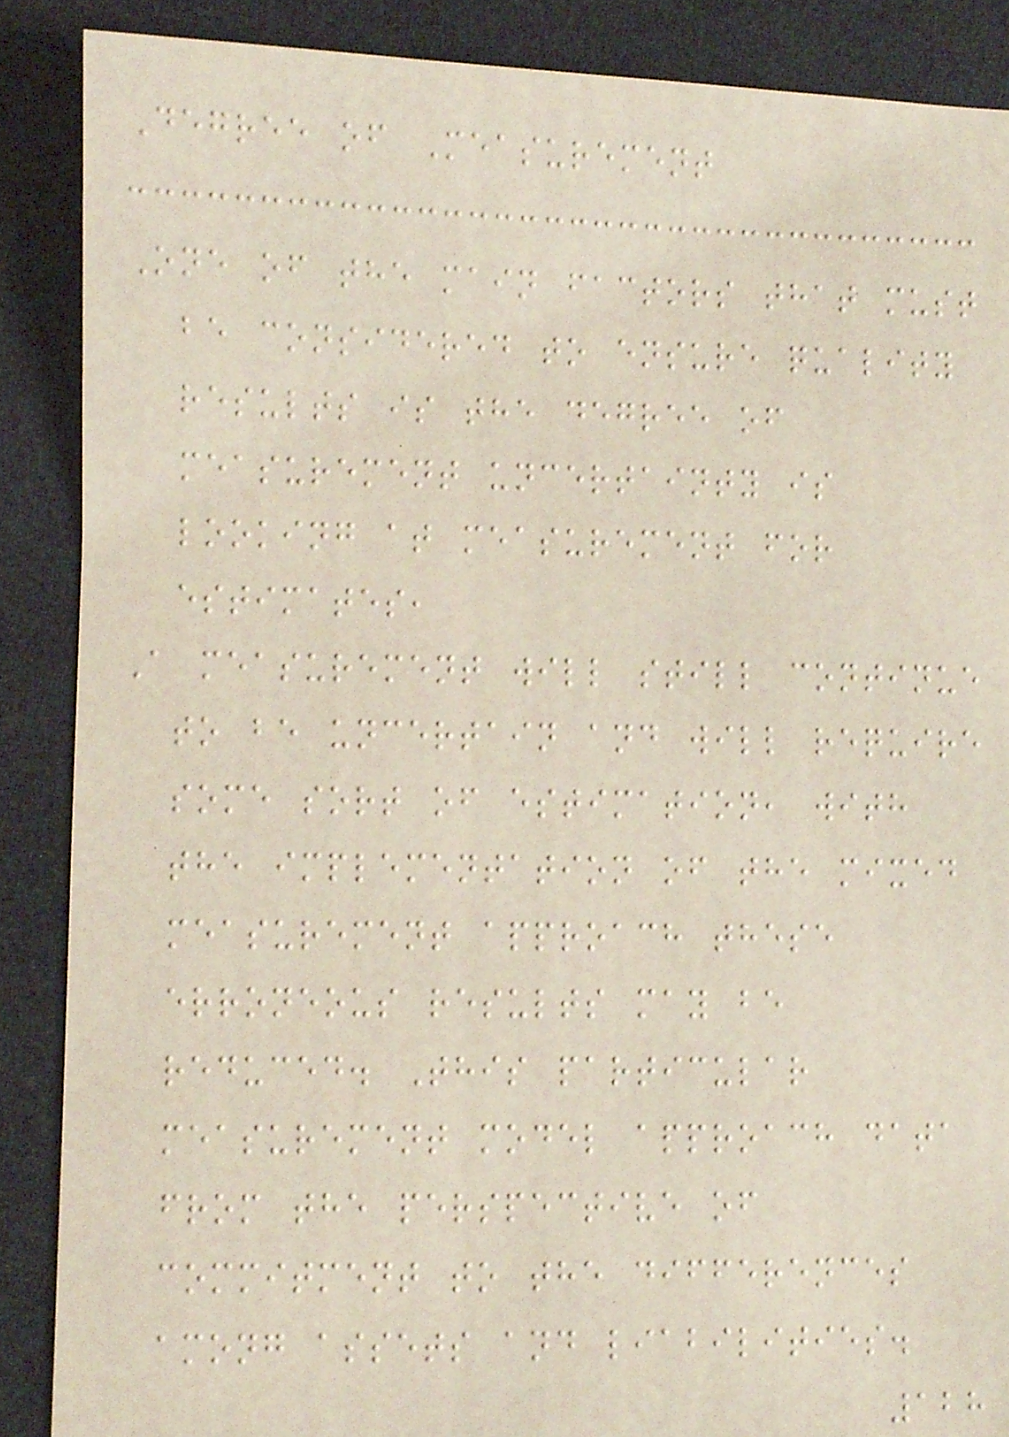Degree of Measurement
One of the main factors that must
be considered to ensure quality
results is the degree of
measurement uncertainty is
looking at measurement for
estimates,
A measurement will still continue
to be uncertain and will require
some sort of estimation, with
the implementation of the mixed
measurement approach these
erroneous results may be
reduced. This particular
measurement model approach data
from the perspective of
commitment to the differences
among assets and liabilities.
128
